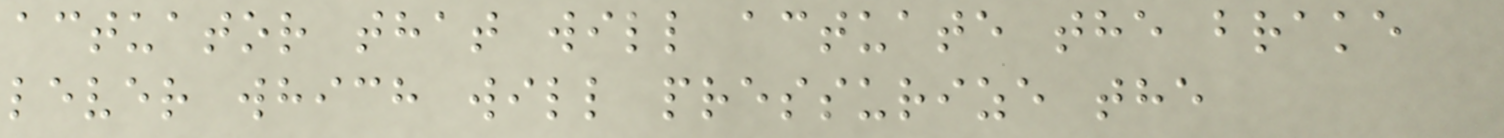actuator that will actuate the brake
lever which will pressurize the
